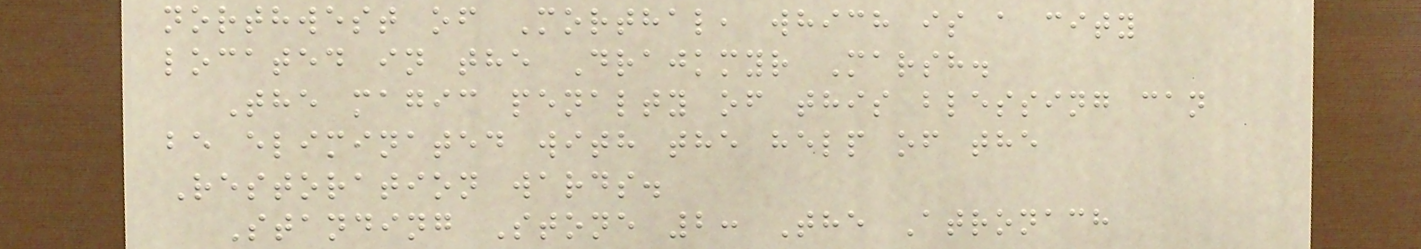northwest of Morthal, which is a city
located in the Drajkmyr Marsh.
The magic penalty of this blessing can
be eliminated with the help of the
Restoration wards.
Standing Stone 2: The Atronach
